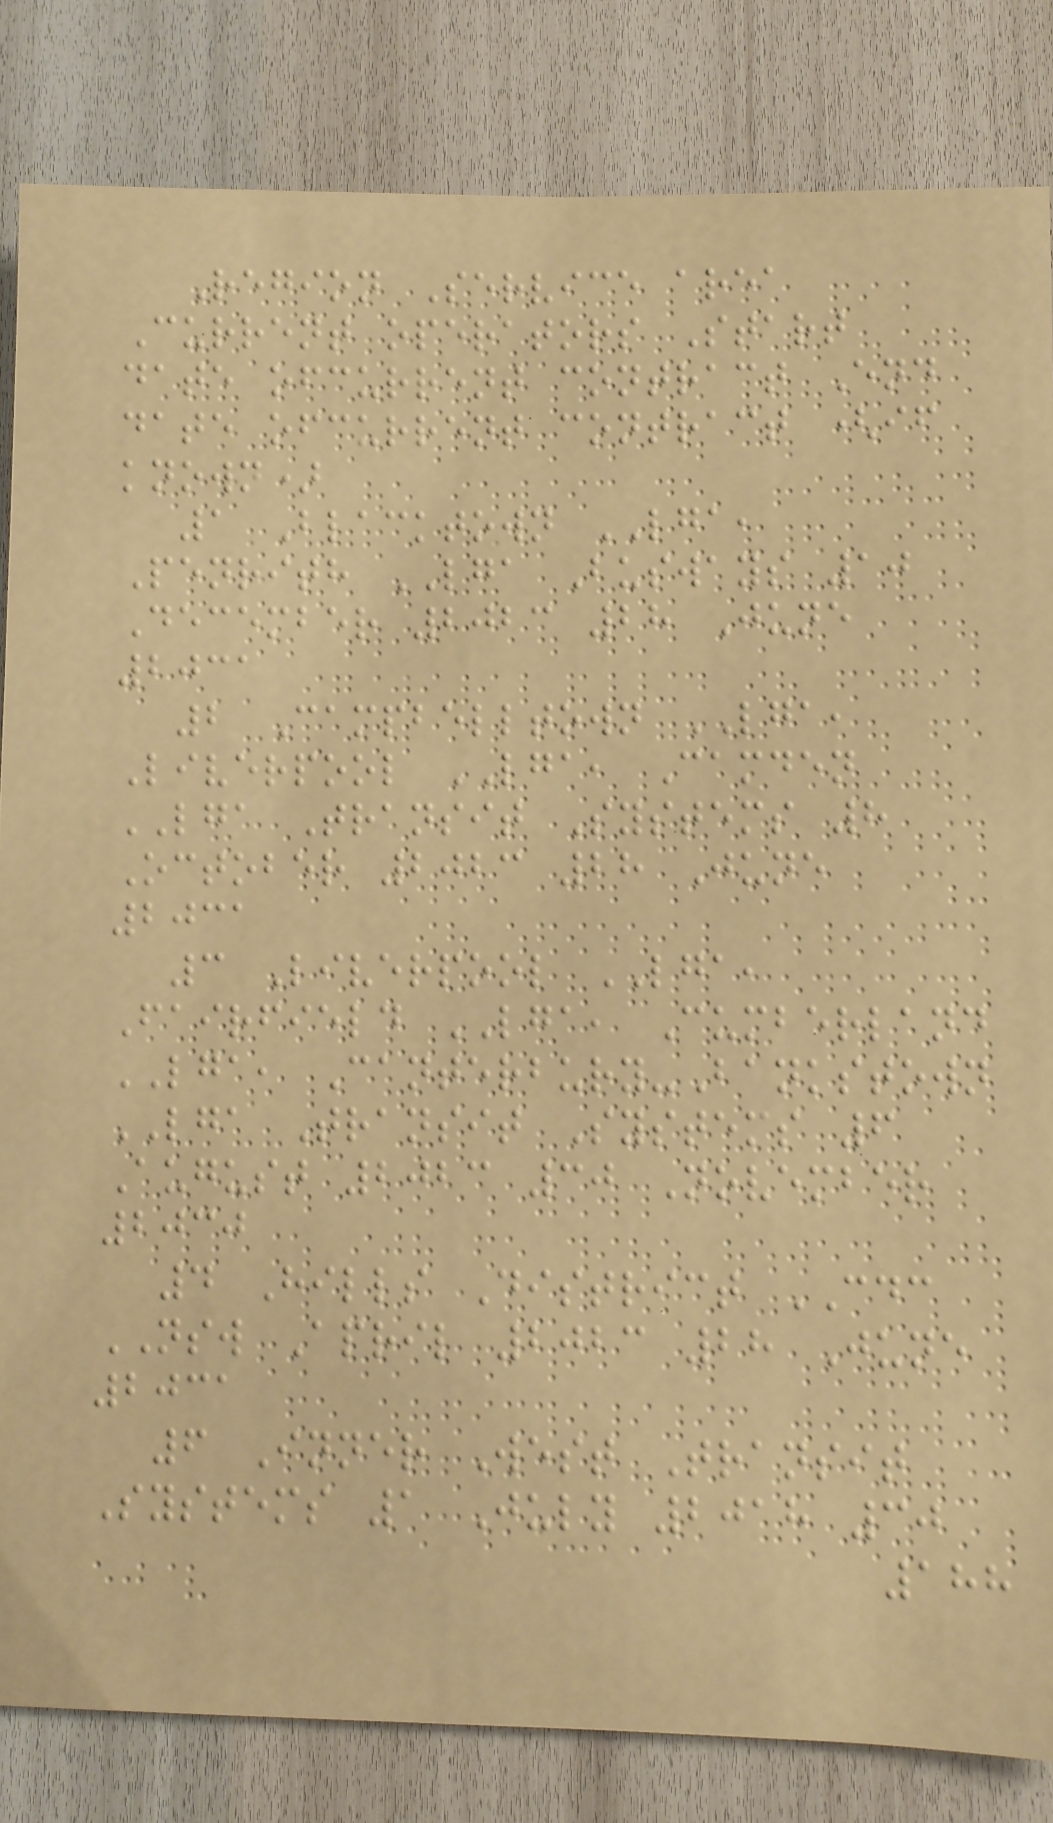Region Service area
Current operators Start
date ofcurrent contract End
date ofcurrent contract (if
known)
1 Blacktown LGA,
Penrith LGA Busways 10
December 2023 28 June
2031
2 Campbelltown LGA,
Liverpool LGA, Camden
LGA Transit Systems 8
October 2023 28 June
2031
3 Liverpool LGA,
Fairfield LGA, Cumberland
LGA, Canterbury-Bankstown
LGA Transit Systems 6
August 2023 30 November
2030
4 Hills District CDC
NSW April 2023 28 June
2031
6 Inner West Transit
Systems 1 July 2018 30
188
